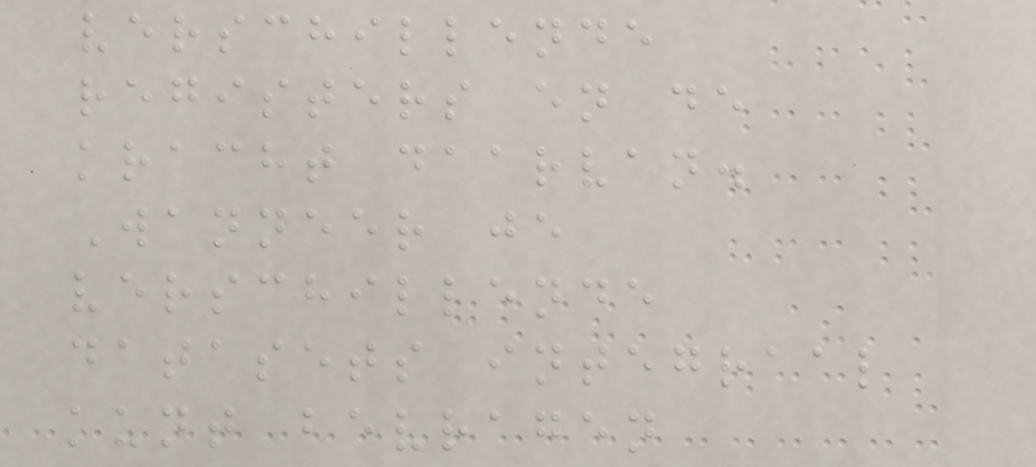verschillende
registers en de
kracht daarvan.
Wanneer je
verschillende
datasets integraal
kunt bevragen
